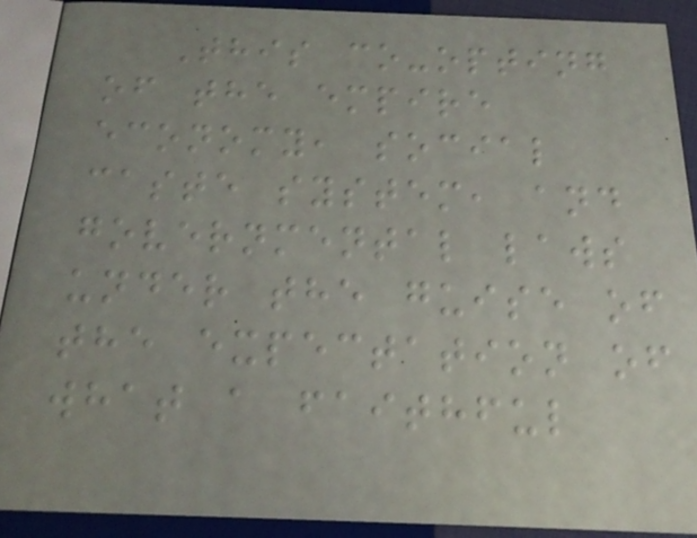This co-opting
of the empire
economy, social
caste system, and
governmental laws
under the guise of
the expectation of
what a faithful
